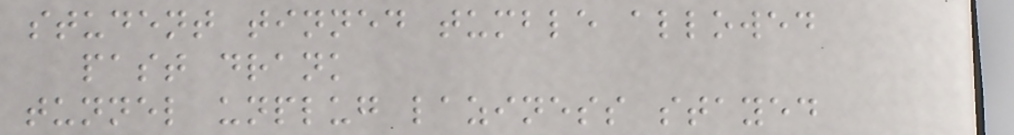student tinned tumble allowed
past drank
tunnel unplug laziness stayed
